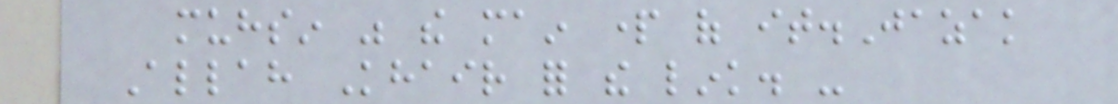muhsin was the main part of it.Jazak
Allah Khair for the link. -
